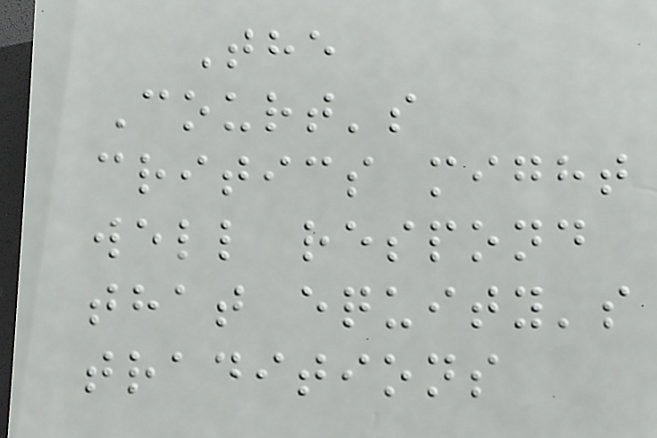The
Court's
critics might
well respond
that equity's
traditions
